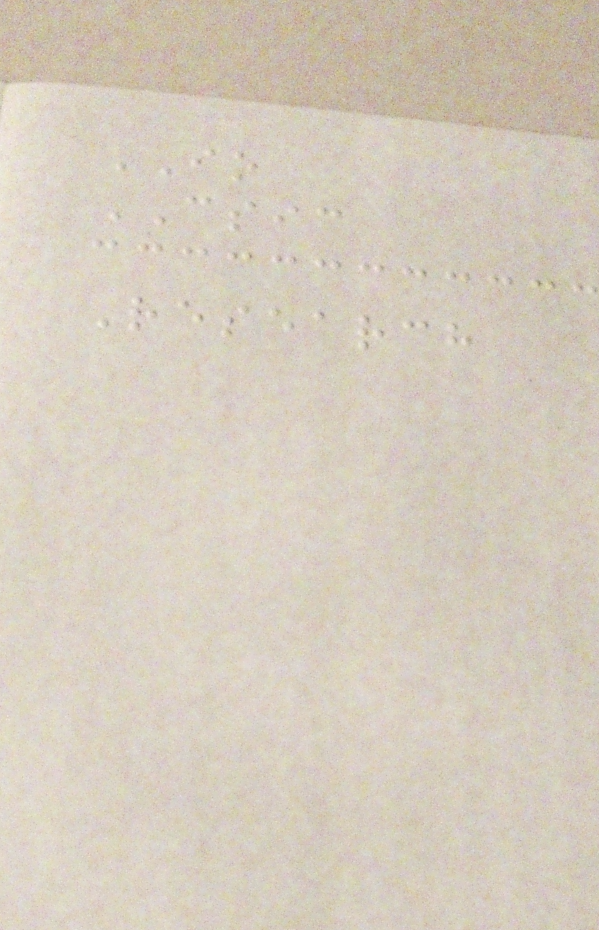IO
CSIC
Research
